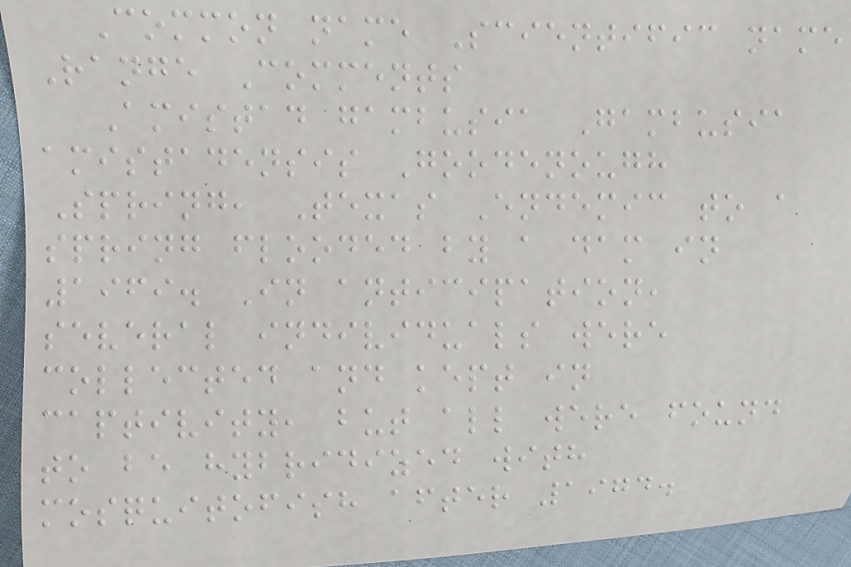Common name Scientific name
Range Comments
Amistad gambusia Gambusia
amistadensis Goodenough
Spring, Texas Endemic to a
spring flooded by a dam in
1969. In anticipation,
several individuals were
collected and kept in
captivity, but all were found
to be hybridized with
mosquitofish after 1974.
